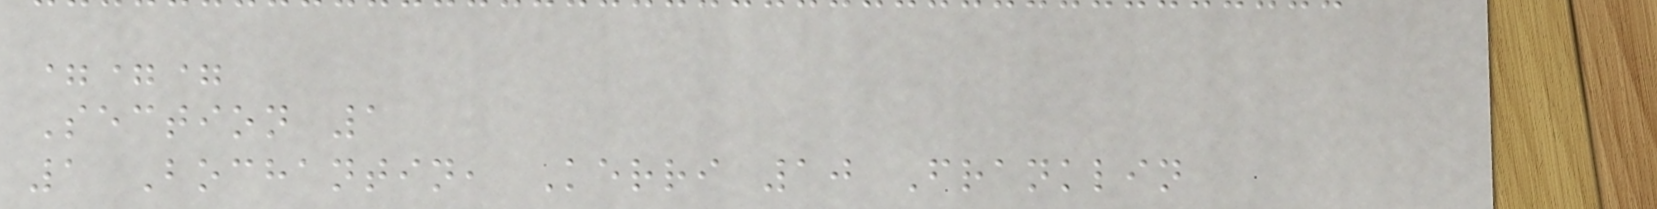===
Section 1
1 Bochantin, Kerri 10 Franklin
